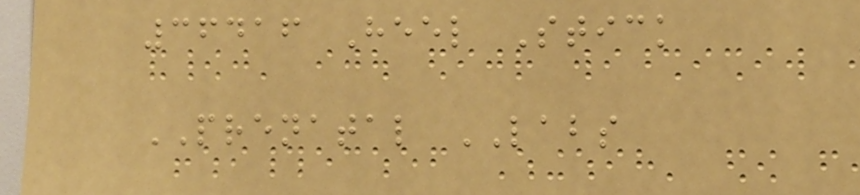36416 Heel Stick
PRENATAL LABS
